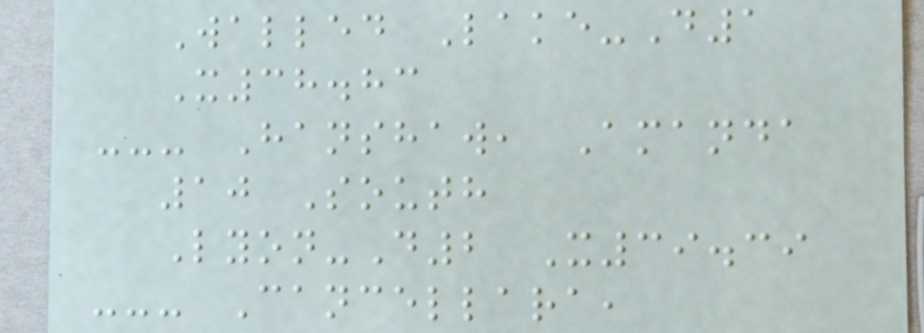Walled Lake-D1
X38.83
--- Hanshaw, Amanda
10 South
Lyon-D2 X39.39
--- Cancellara,
